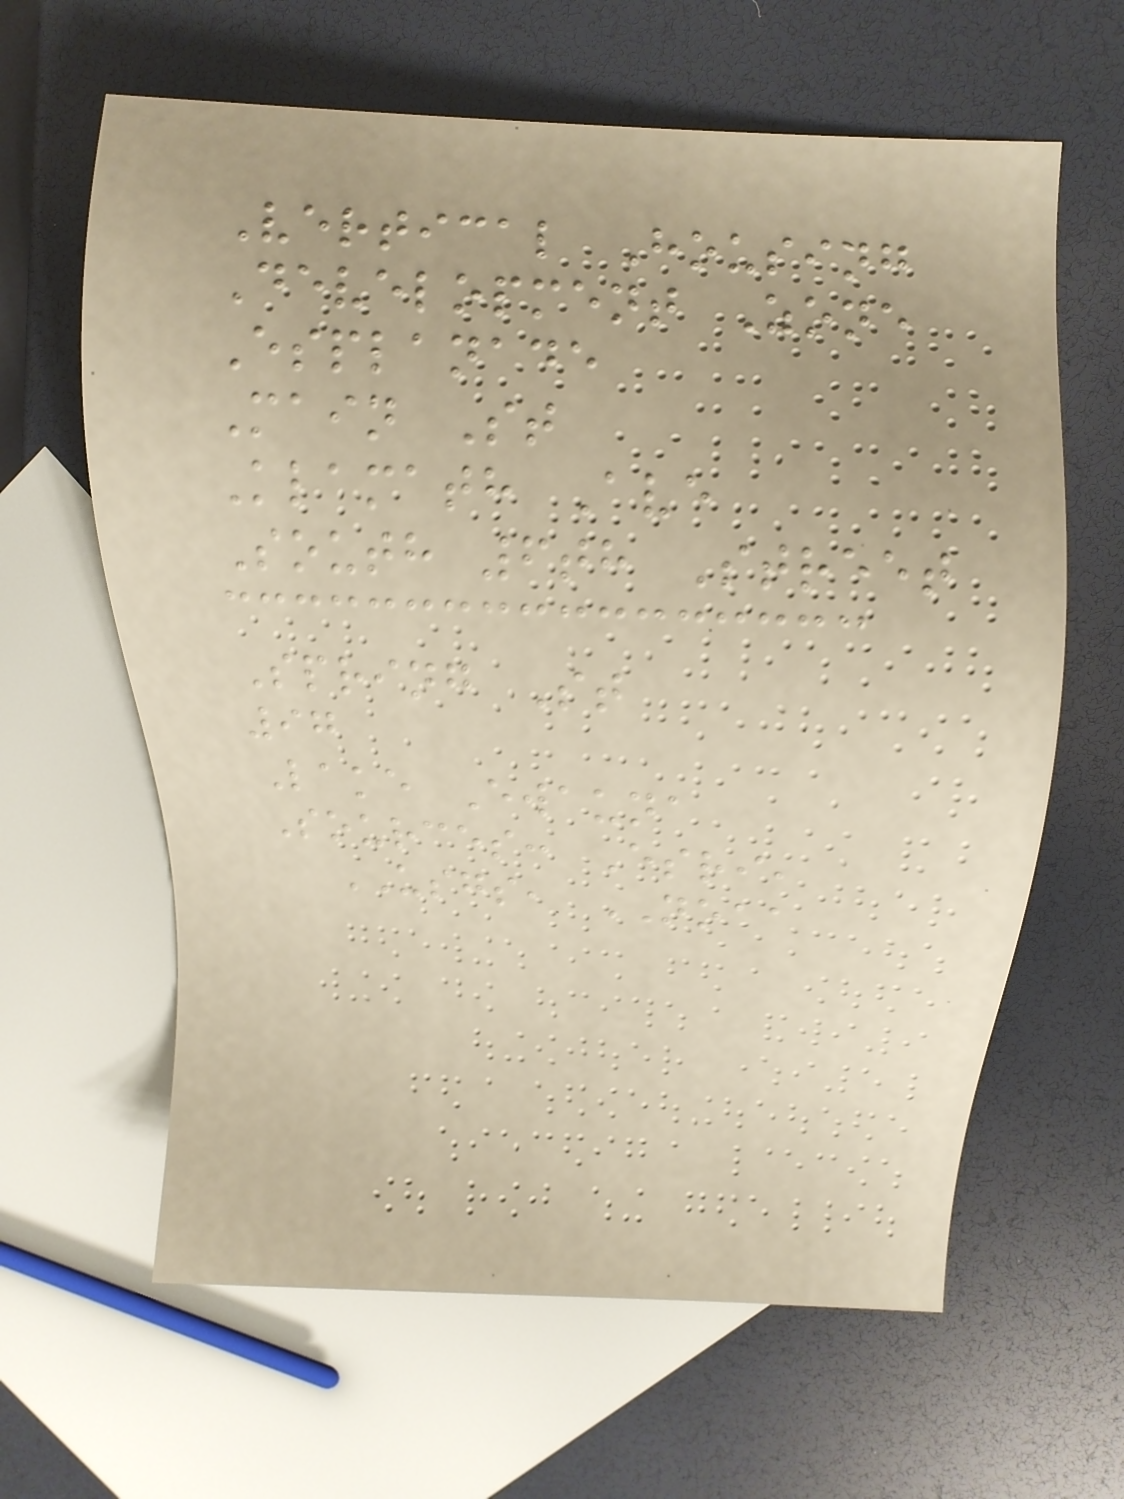Vertical Housing
Development Zone
Esplanade
Main St
Klamath Ave
South 6th Street
Spring St
97
Lake Ewauna
Sources: Esri,
USGS, NOAA
